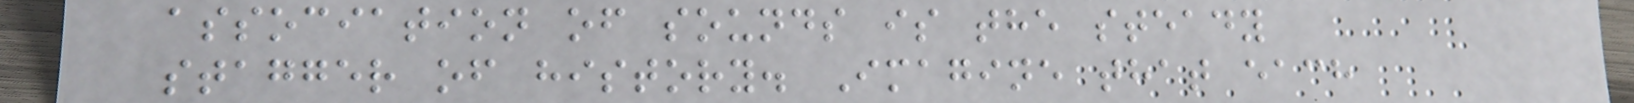association of sounds is the steady
stagger of history. Imagine that each
